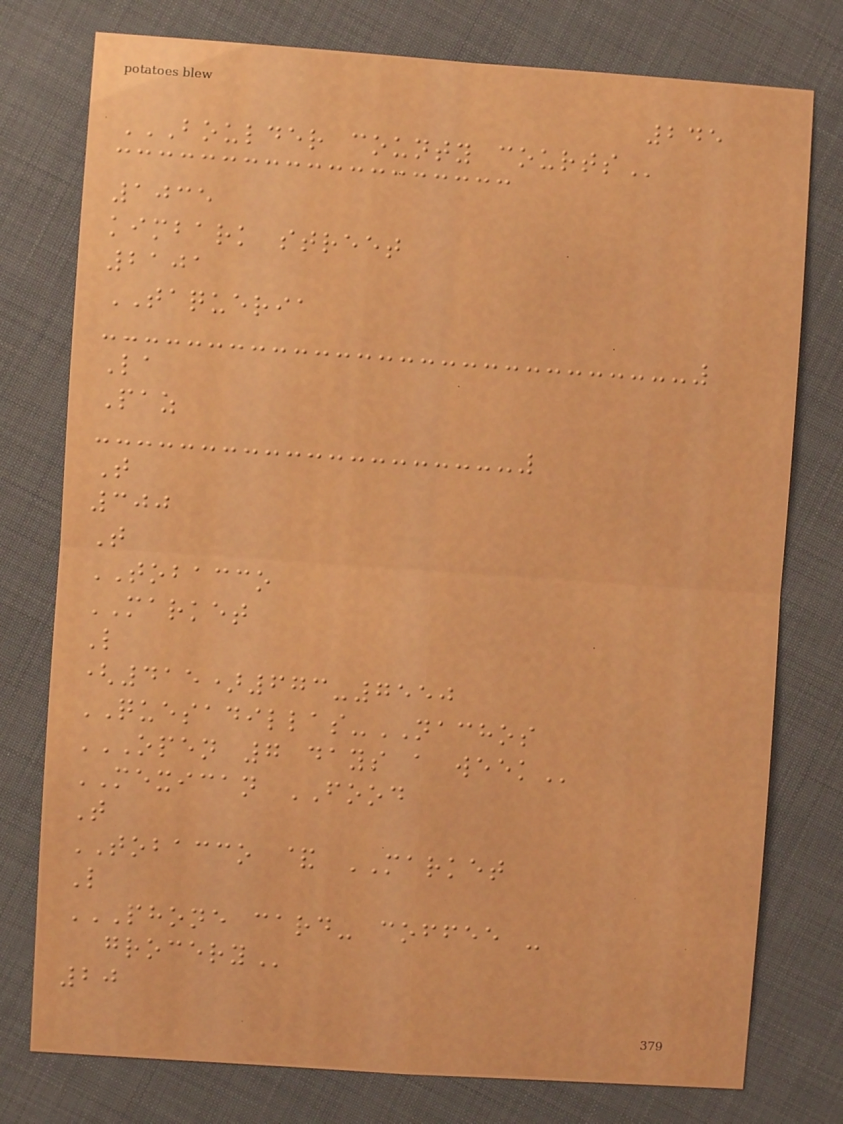245
BOULDER COUNTY COURTS
1035
kimbark street
2101
TAQUERIA
La
Paz
T
300
T
TOBACCO
MARKET
L
(415)673-7550
QUESADILLAS-NACHOS
OPEN 7 DAYS A WEEK
MEXICAN FOOD
T
TOBACCO & MARKET
L
PHONE CARD- COFFEE -
GROCERY
20
